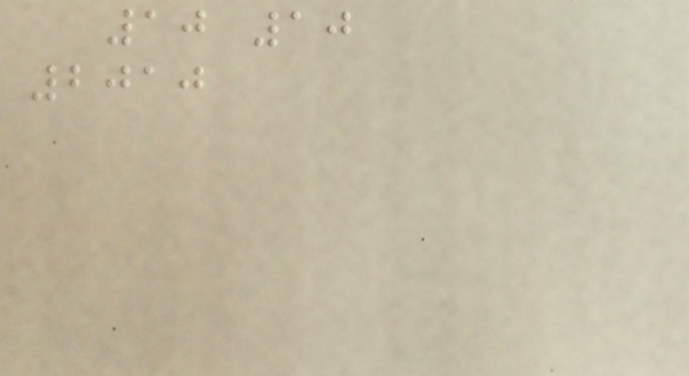10 10
2010
